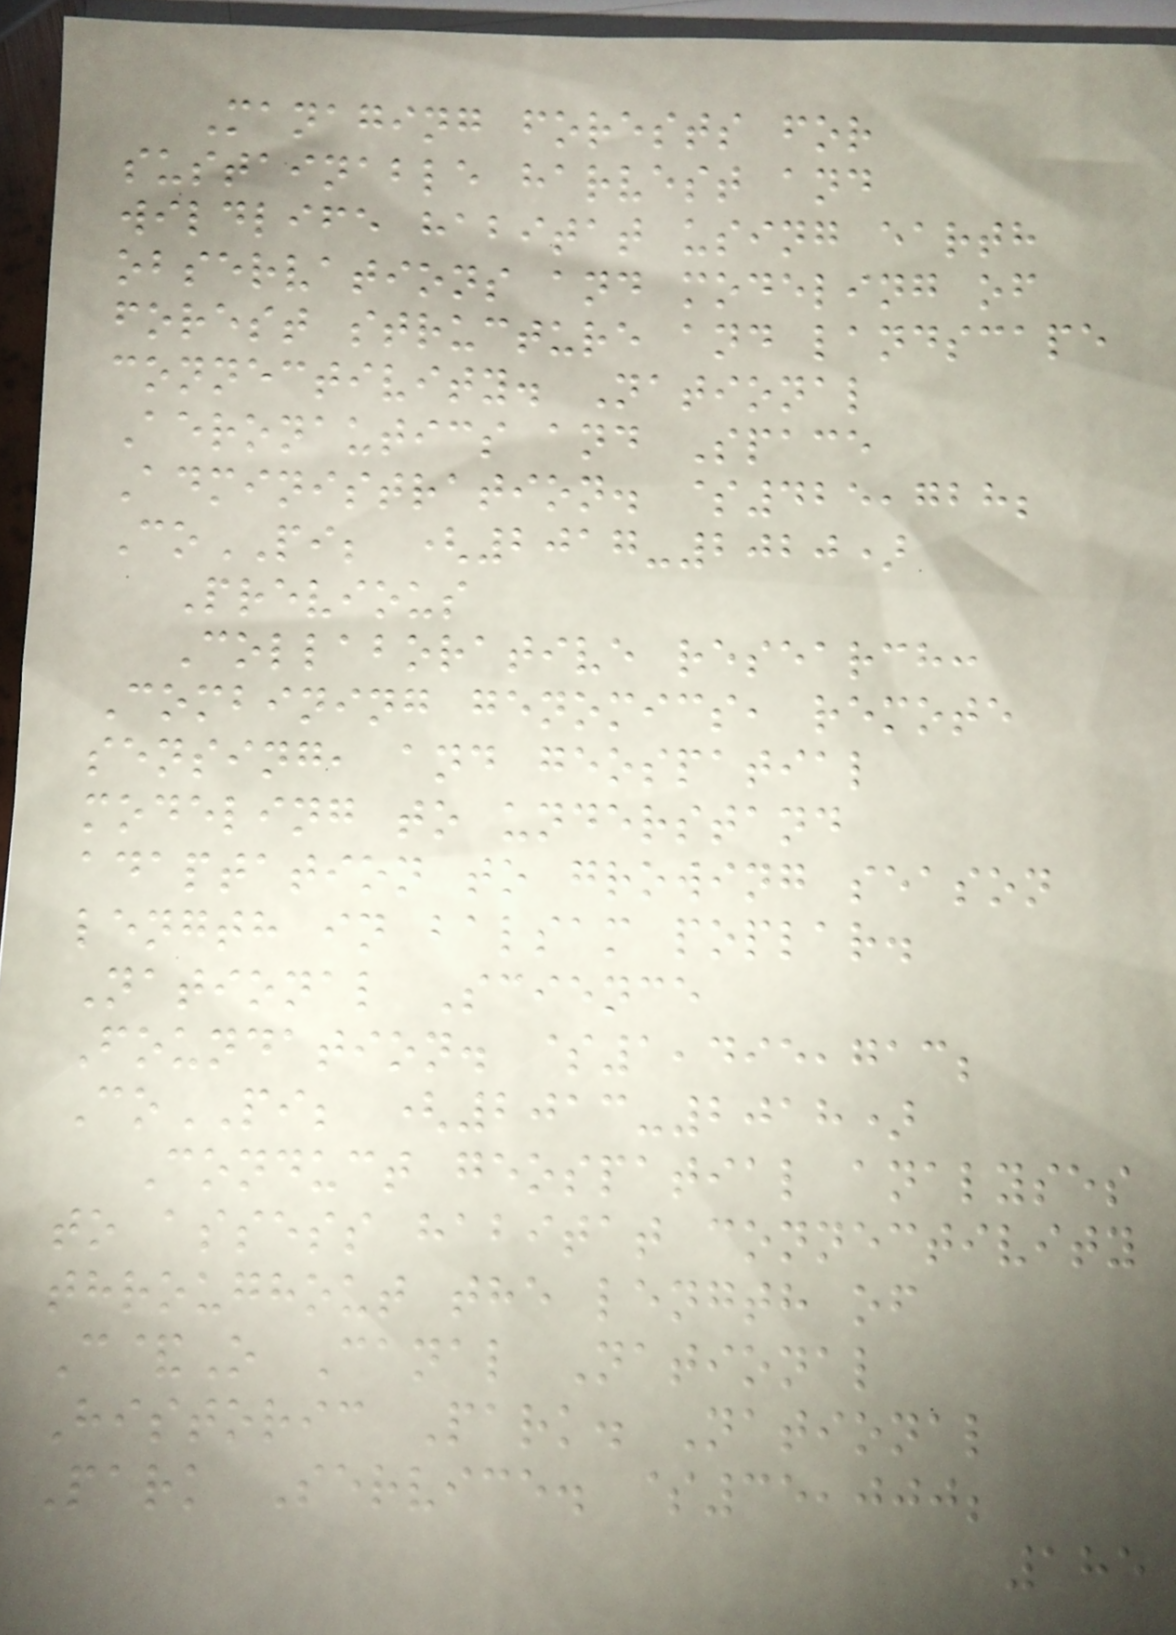Managing forests for
sustainable harvest and
wildlife habitat using earth
observations and modeling of
forest structure and landscape
connectivity. National
Aeronautics and Space
Administration. $425,728;
CoPI; (2017-2020)
Previous
Collaborative research:
Combining genomics, remote
sensing, and geospatial
modeling to understand
adaptation to growing season
length in balsam poplar.
National Science
Foundation. $1,495,713;
CoPI; (2013-2018)
Conduct geospatial analyses
to assess habitat connectivity
throughout the length of
C&O Canal National
Historic Park. National
Park Service. $35,000;
185
